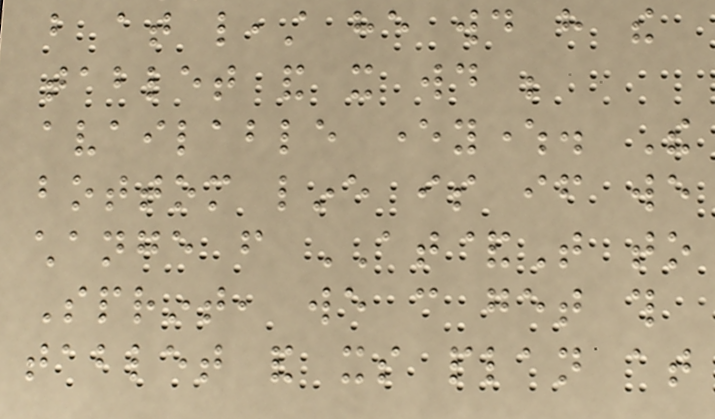but at least he would have the
tablet and it would be
available everywhere. The
bottom line is if we
change from AT&T to
Sprint, we can get this
tablet and its plan at
